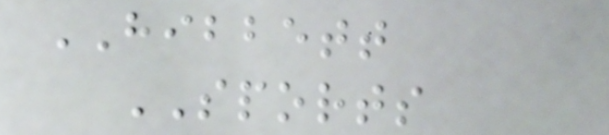HIBBETT
SPORTS
